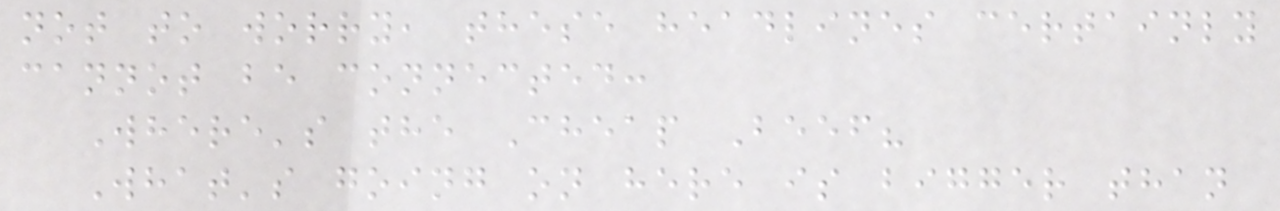not to worry, these headlines certainly
cannot be connected:
Where's the Cheap Beef?
What's going on here is bigger than
